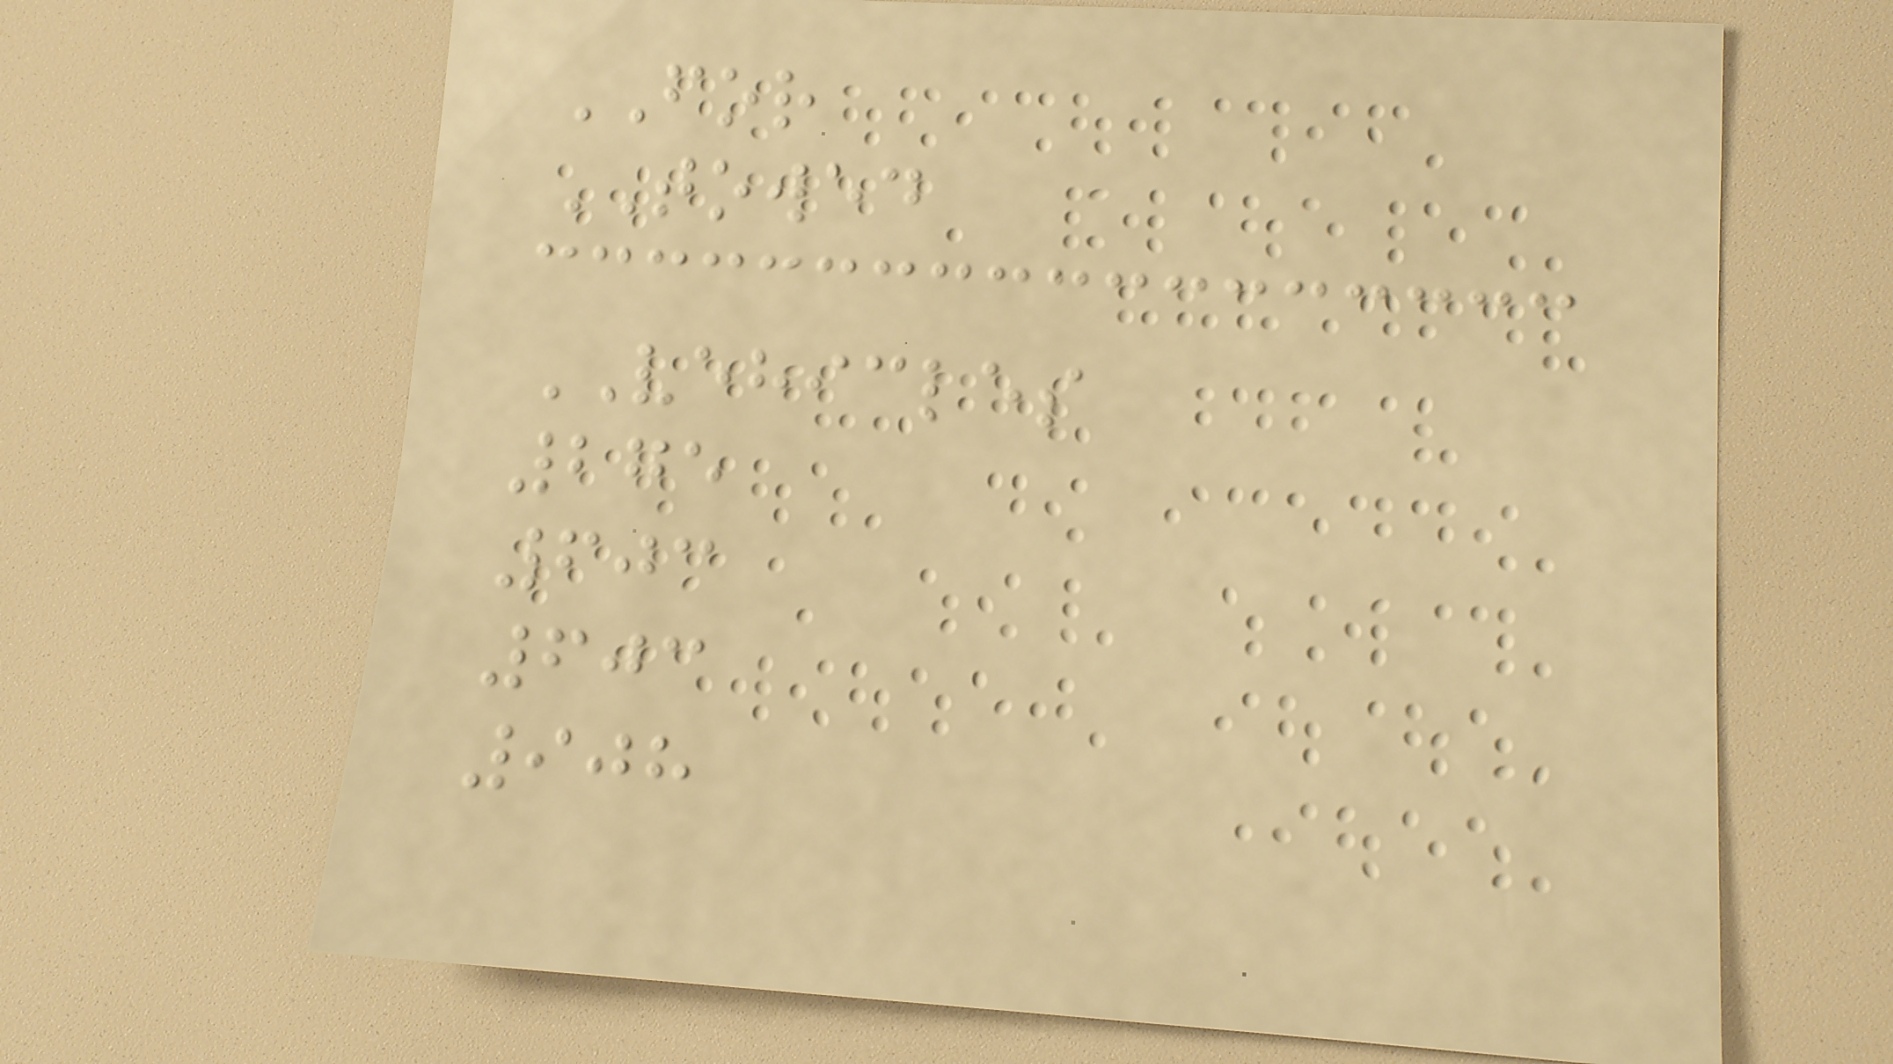FOR
TOWED
VEHICLES
275
603
603
908
